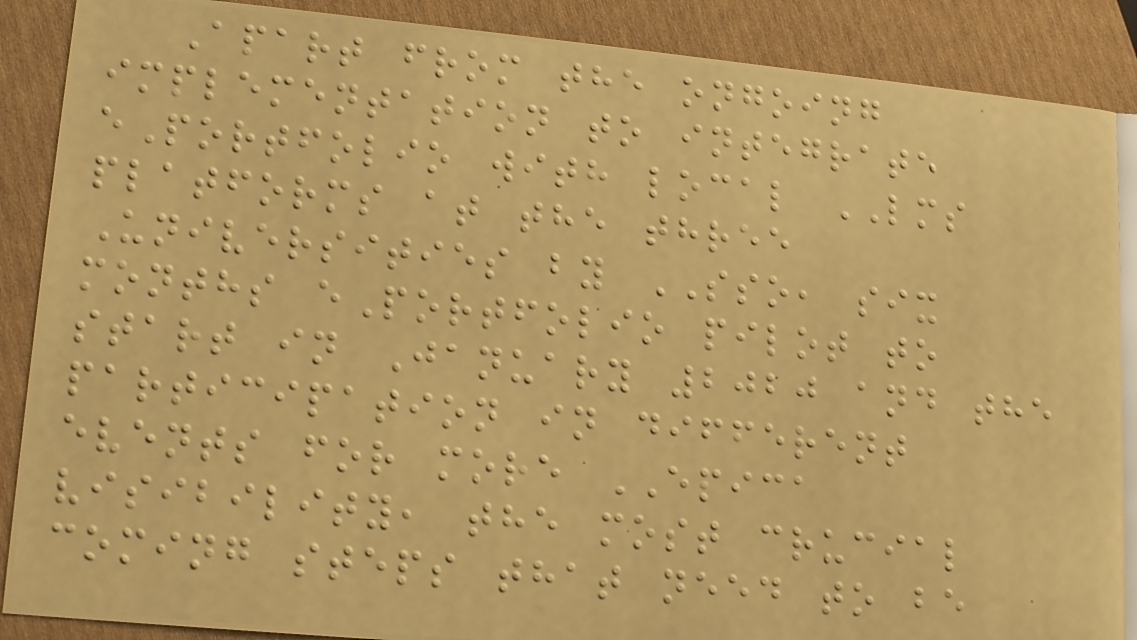Apart from the ongoing
implementation to integrate
ePortfolio with local LMS
platforms at the three
Universities by SSO, six
months ePortfolio pilot to
start in January 2020 and the
participation in different
events for more EPICA
visibility, the most crucial
coming steps that need to be
